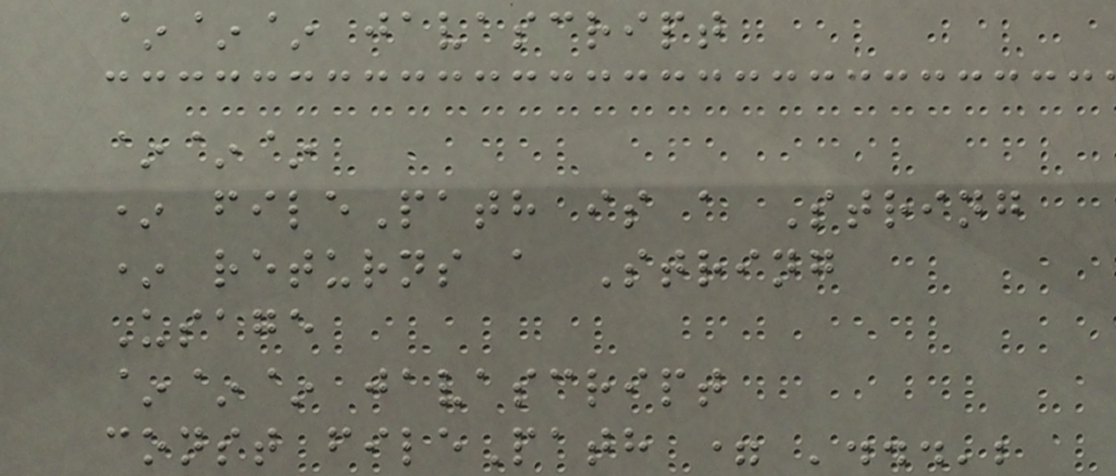~~~ javascript
~~~
* filePath is a String
* returns a String
Usage
~~~ javascript
const filePath = '...';
